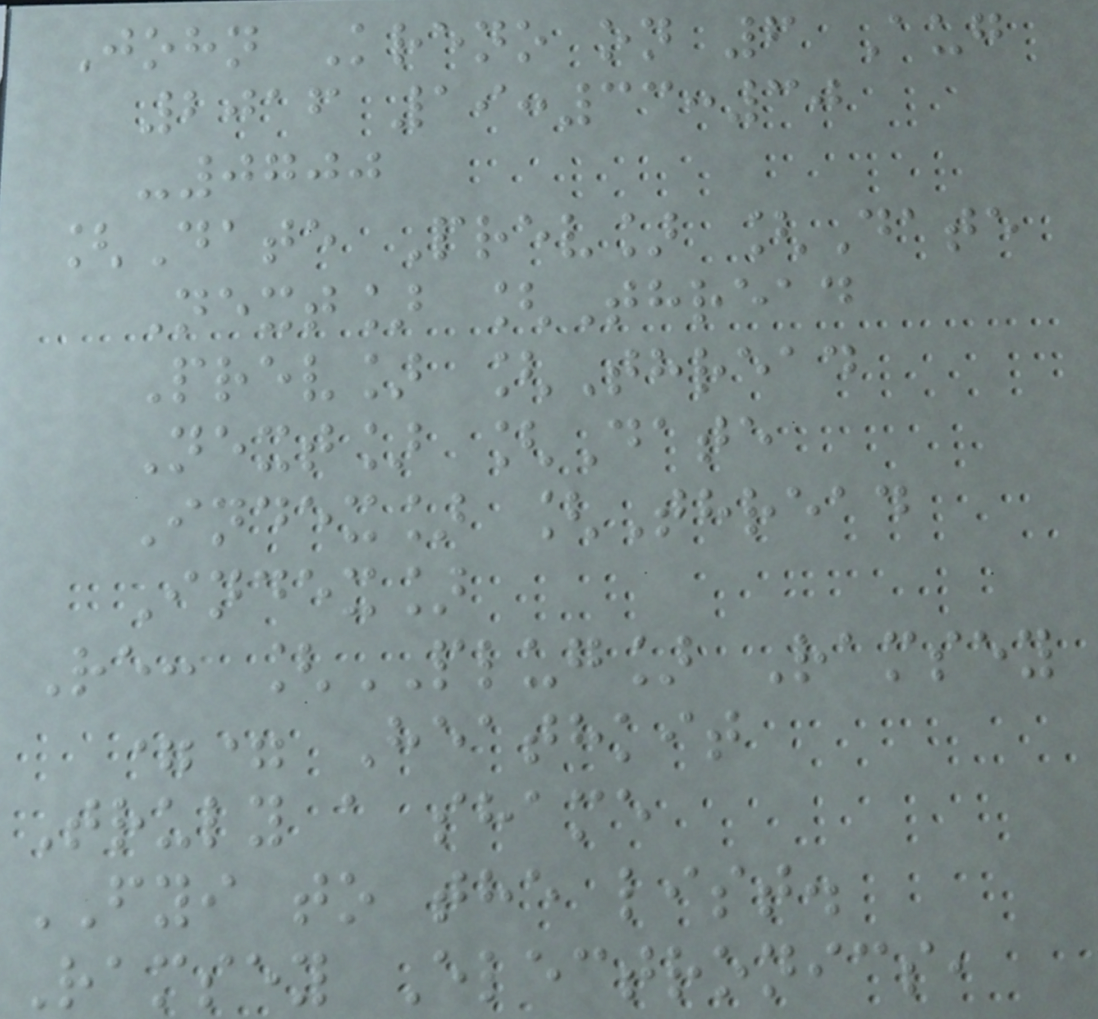John Kreno on 6 Aug
2016 19:33:30
-0700
[Date Prev] [Date
Next] [Thread
Prev] [Thread
Next] [Date
Index] [Thread
Index]
Re: [PLUG] Ramsey
== Heathkit
Truly a shame
FYI to the list.
Ramsey Electronics,
